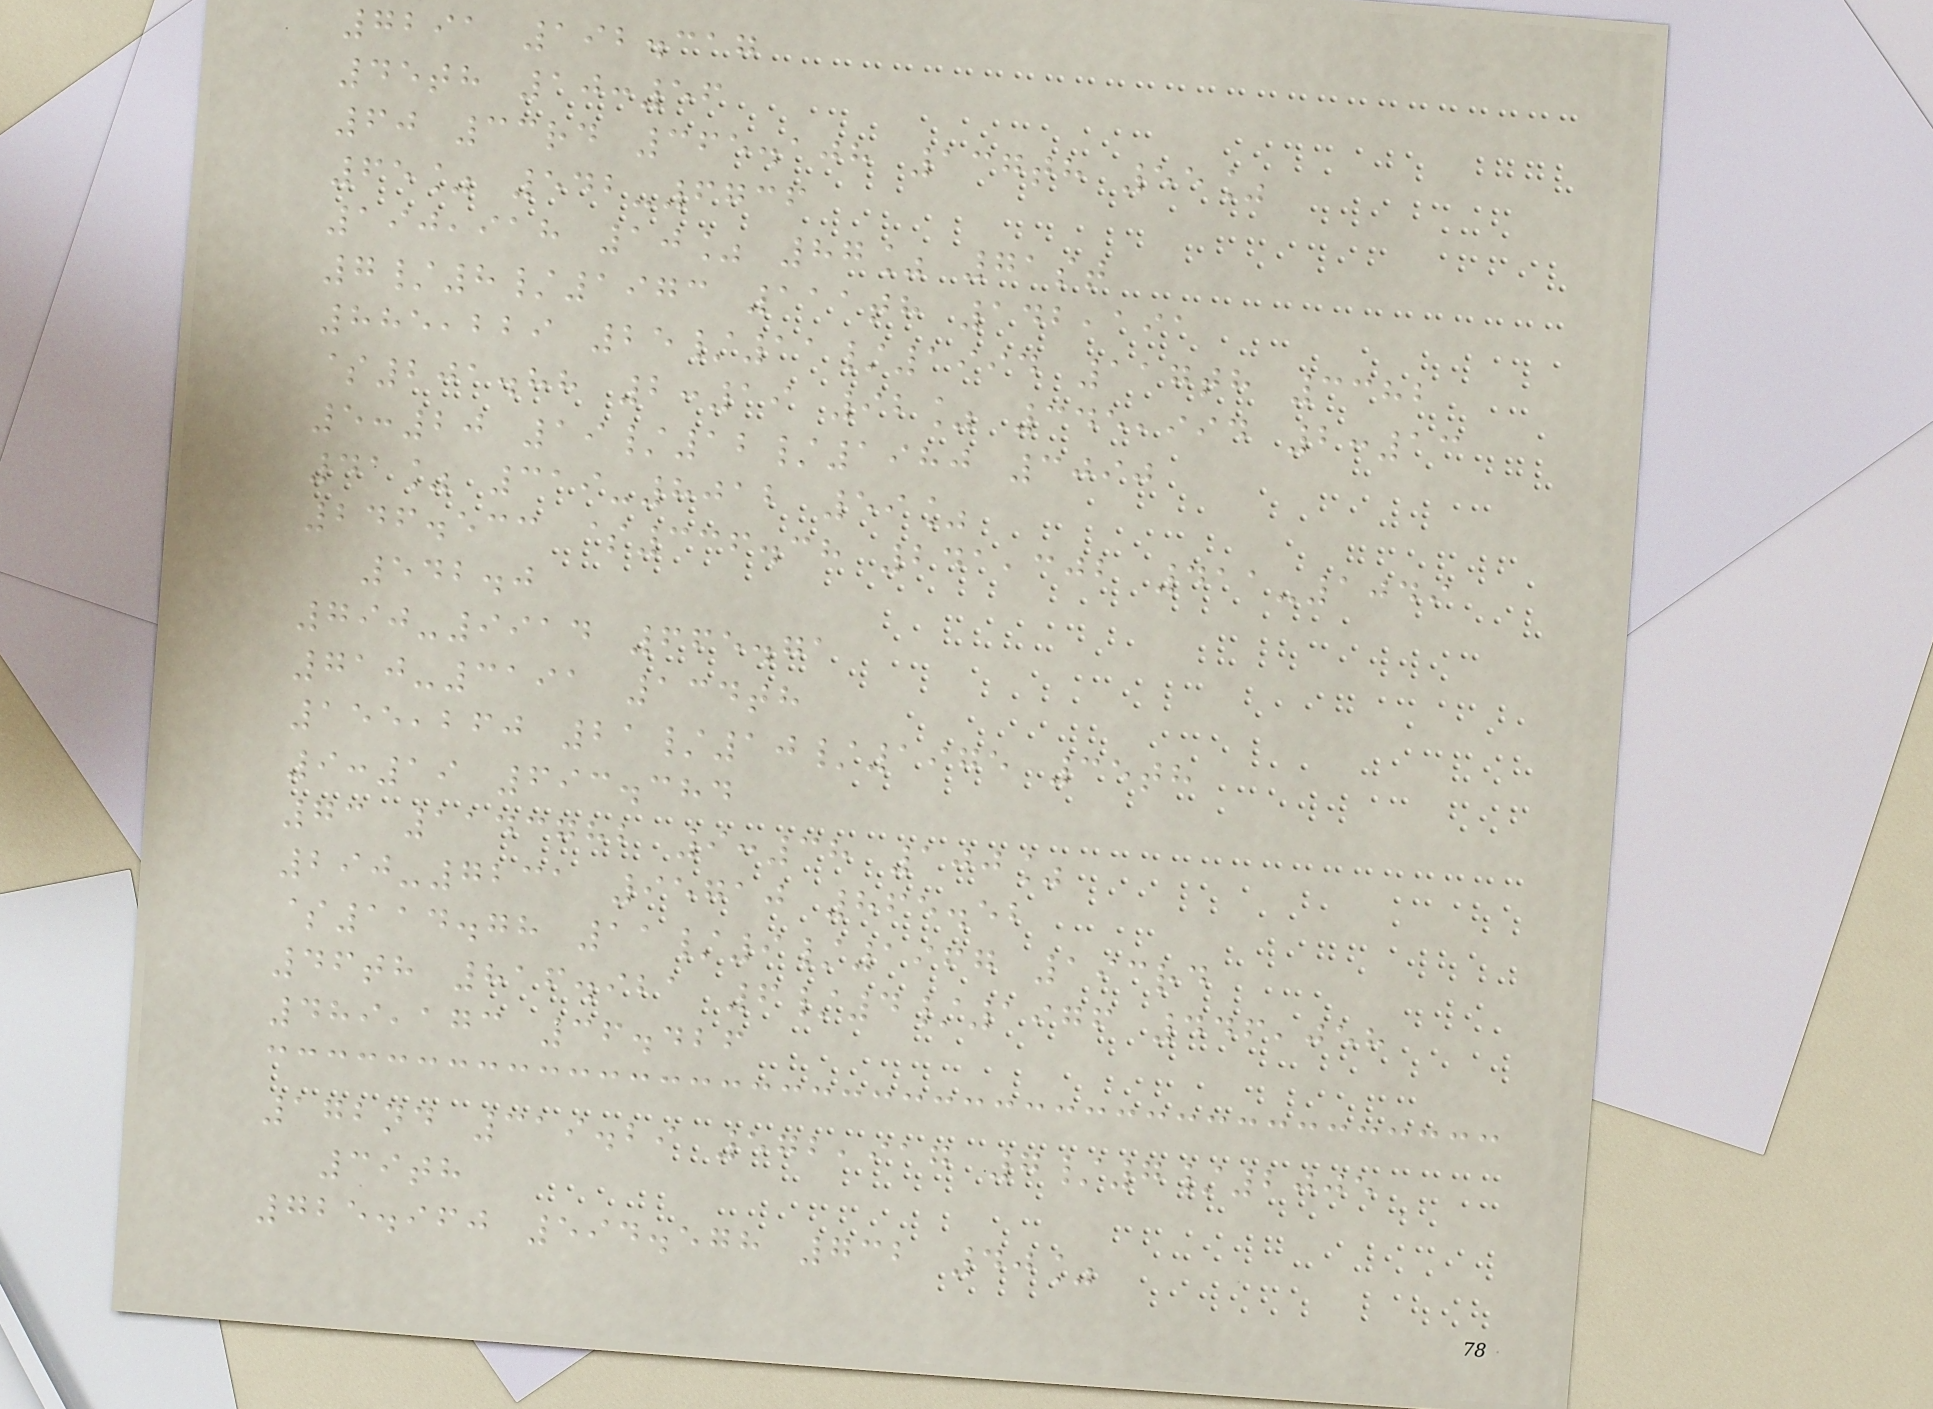7291 192.317
45th 10:56
60 33rd 365.108 137th 55%
65% 542-6736
190,918 10% 87% 71st
7/8/1973 111th 142,191
885,229 25/11/1994 117th 3382
$201.88 2:19 92% 345,994 2:13
5:20 19/12/1980 3090
41% 319-8012 59%
246.533 $336.38 241,302 411-1049
542.0
790-9914 665.71
710-3191 134th
155,260 21/10/1975 35th
9:19 693.384
73 1143782 9:38 100%
290-7231 95710 865.52
$114.78 11/9/1967 193rd
46th 816.921 6/4/1976 446,058
489,173 36.426
172nd 319.29 572,917 7/7/2005
39th
725.960 594.578 732 40%
